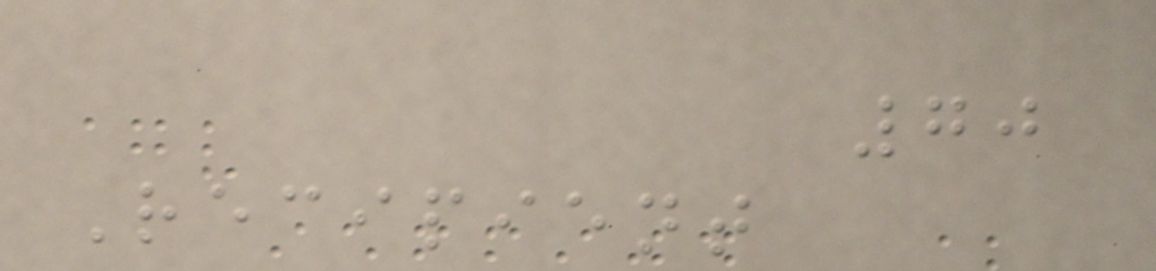70
Recipient
